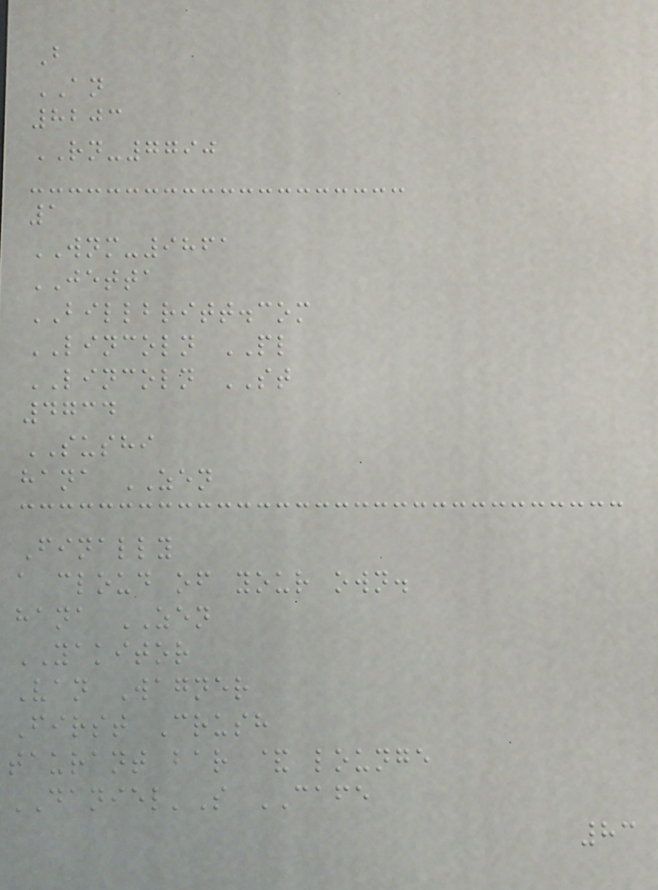B
AN
8203
RN-7790
1
WNM-9861
JETTA
BILLBRITT.com
LINCOLN PL
LINCOLN ST
4734
SUSHI
hana ZEN
Finally
a cloud of your own.
hana ZEN
YAKITOR
Van Wagner
First Crush
taurant bar & lounge
DANIEL'S CAFE
83
